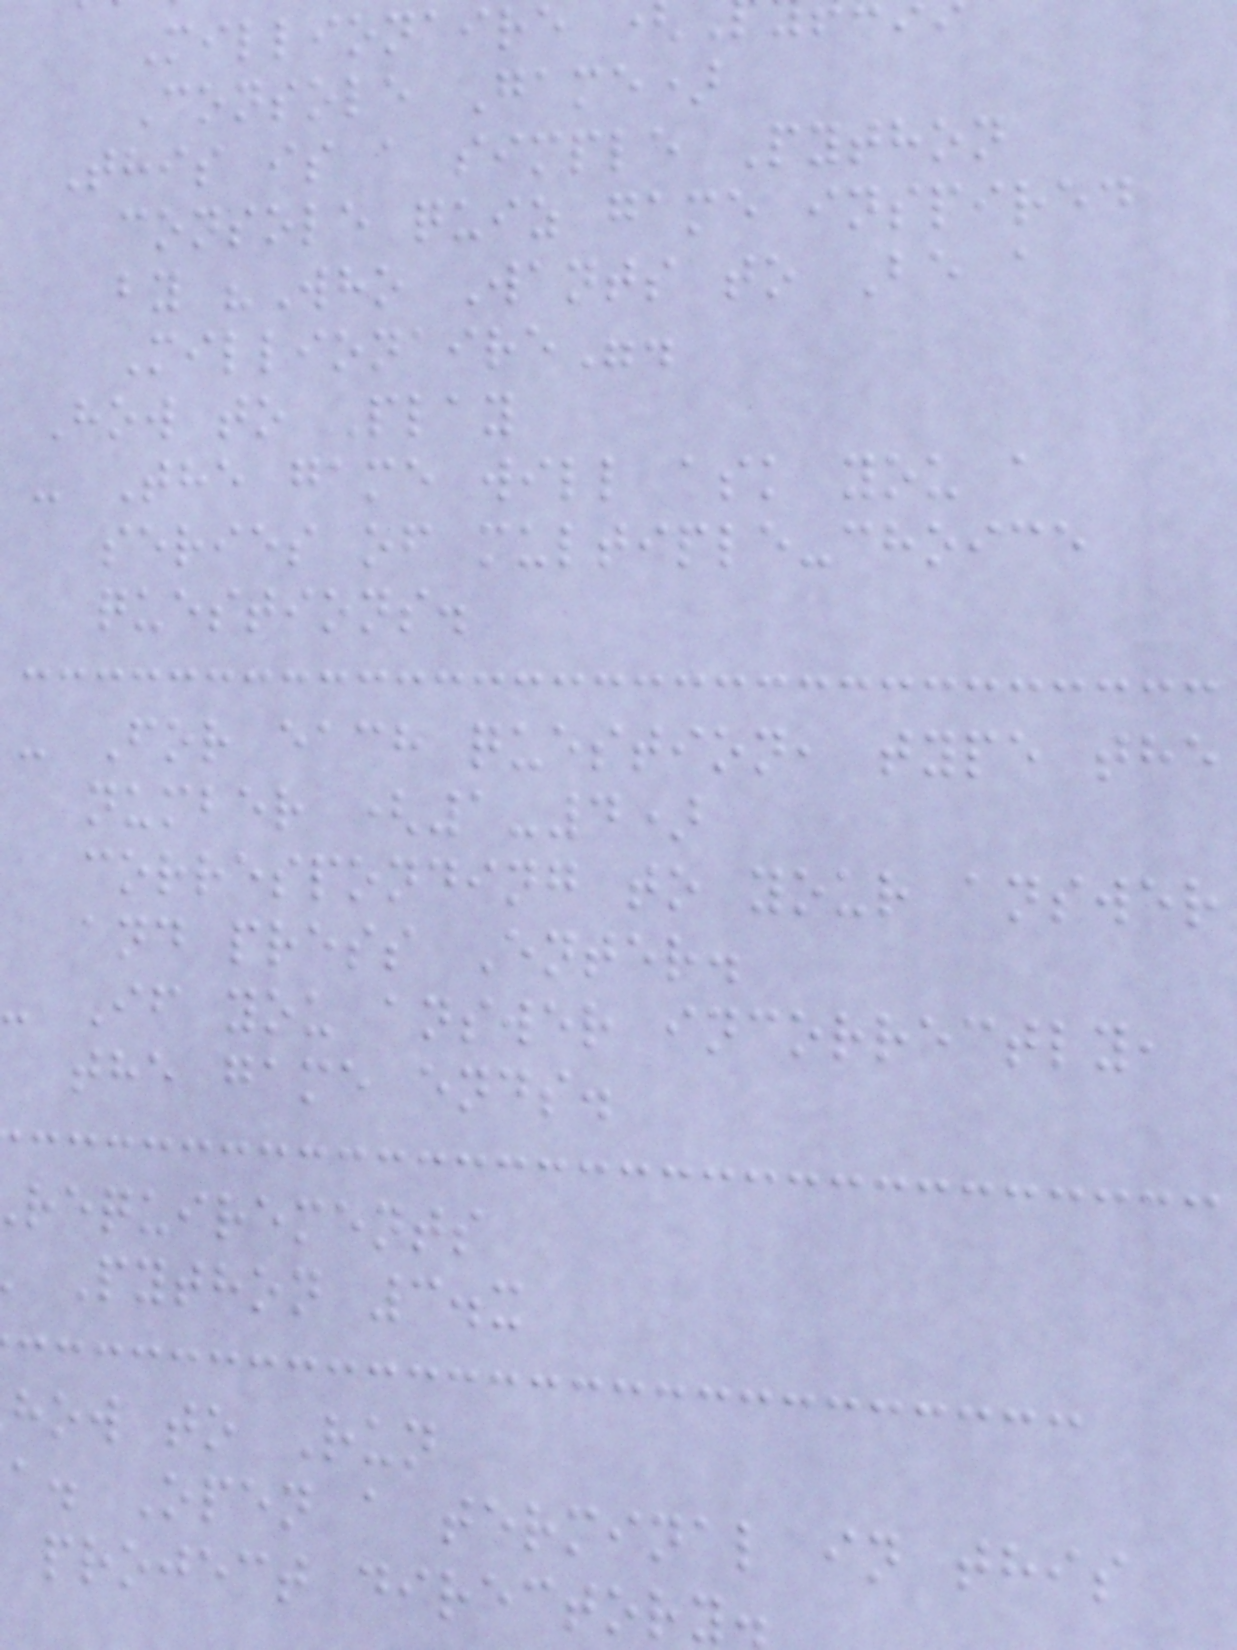Millionaire
Console Game)
This is a simple Python
console quiz game inspired
by "Who Wants to Be a
Millionaire".
How to Play
- The game will ask you a
series of multiple-choice
questions.
- For each question, type the
number (1-4)
corresponding to your answer
and press Enter.
- If you answer incorrectly,
the game ends.
requirements
Python 3.x
how to Run
a. Open a terminal in this
project directory.
